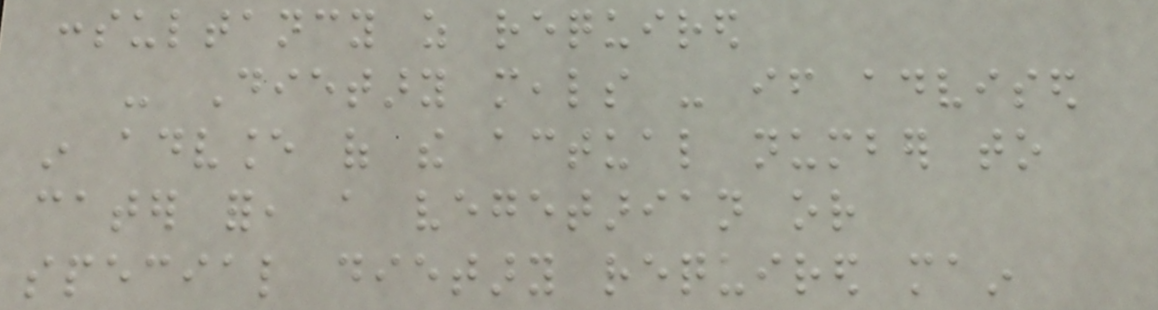consultancy as required
- Dietary meals - if advised
in advance of the actual number to
cater for, a vegetarian or
special dietary required main
